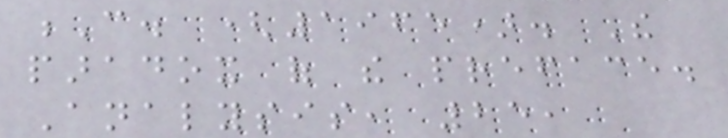C. (1965). The
paradox of the preface.
Analysis, 25,
